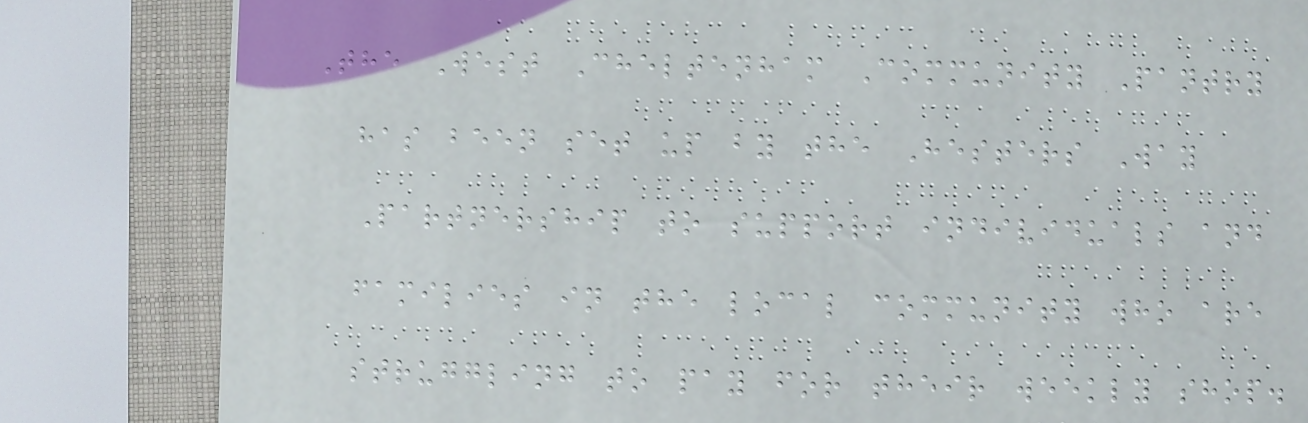The West Cheltenham Community Pantry
has been set up by the Hesters Way
Partnership to support individuals and
families in the local community who are
struggling to pay for their weekly shop.
